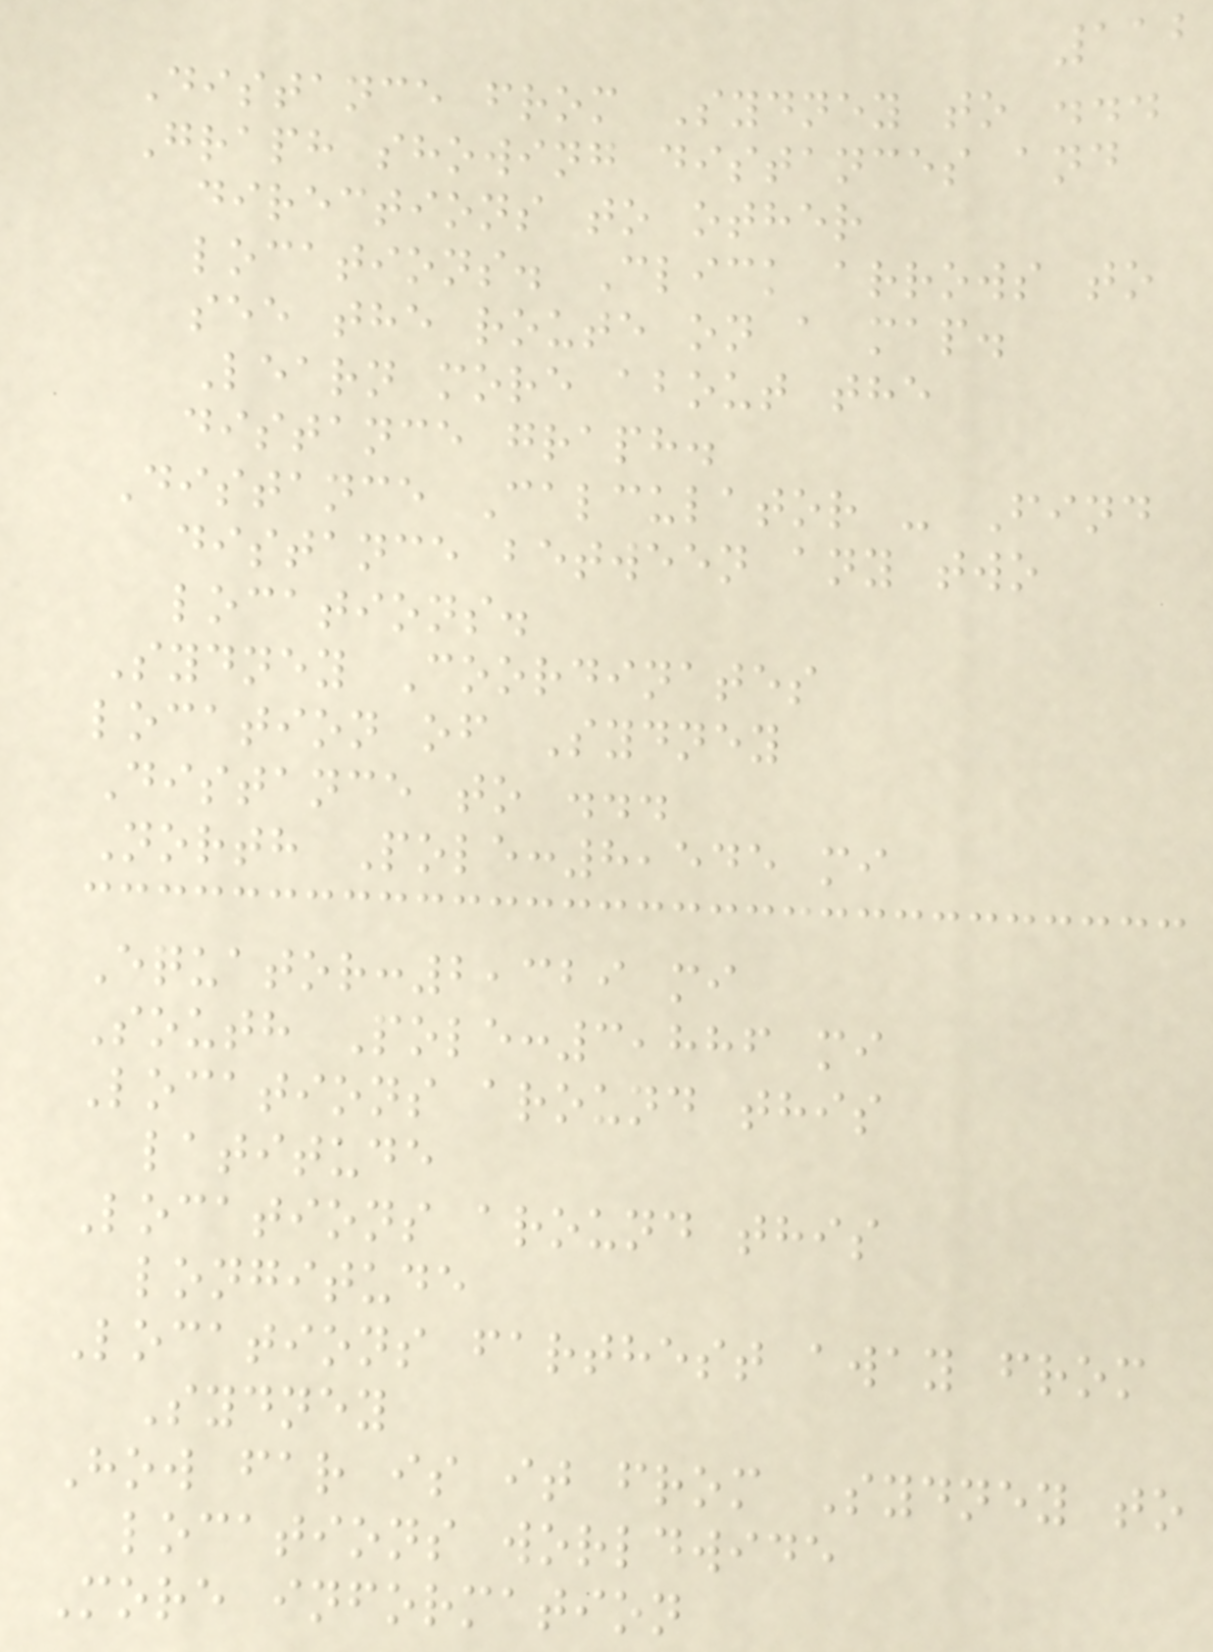112
Distance from Sydney to ...
Graph showing distances and
directions to other
locations. Click arrows to
see the route on a map.
Learn more about the
distance graph.
Distance Calculator - Find
distance between any two
locations.
Sydney Coordinates
location of Sydney
Distance to ...
North Pole:8,545 mi
Equator:2,329 mi
South Pole:3,886 mi
Locations around this
latitude
Locations around this
longitude
Locations farthest away from
Sydney
How far is it from Sydney to
locations worldwide
More information
